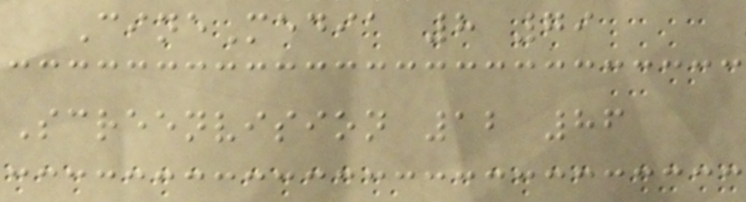CineMedia 8 79
Screenvision 12 86
